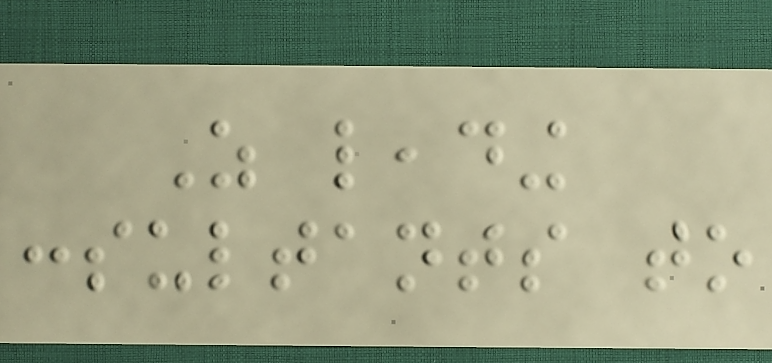As leading
consultants to
